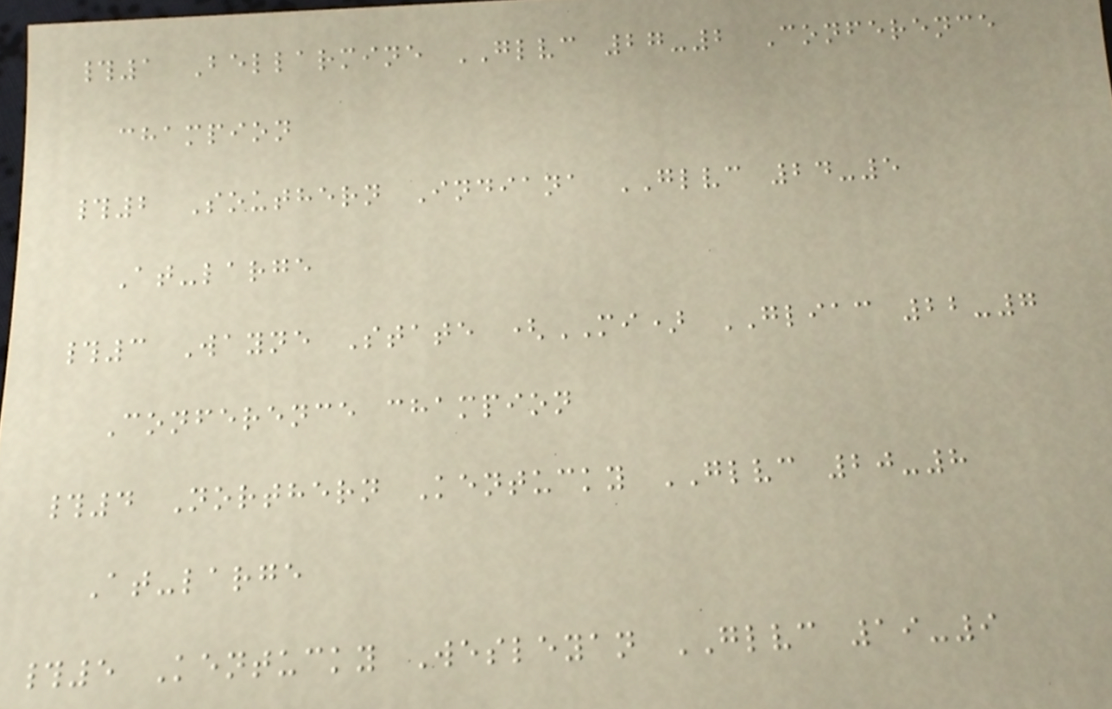#1 Bellarmine GLVC 27-2 Conference
champion
#2 Southern Indiana GLVC 24-5
At-large
#3 Wayne State (MI) GLIAC 22-7
Conference champion
#4 Northern Kentucky GLVC 20-8
At-large
#5 Kentucky Wesleyan GLVC 19-9
